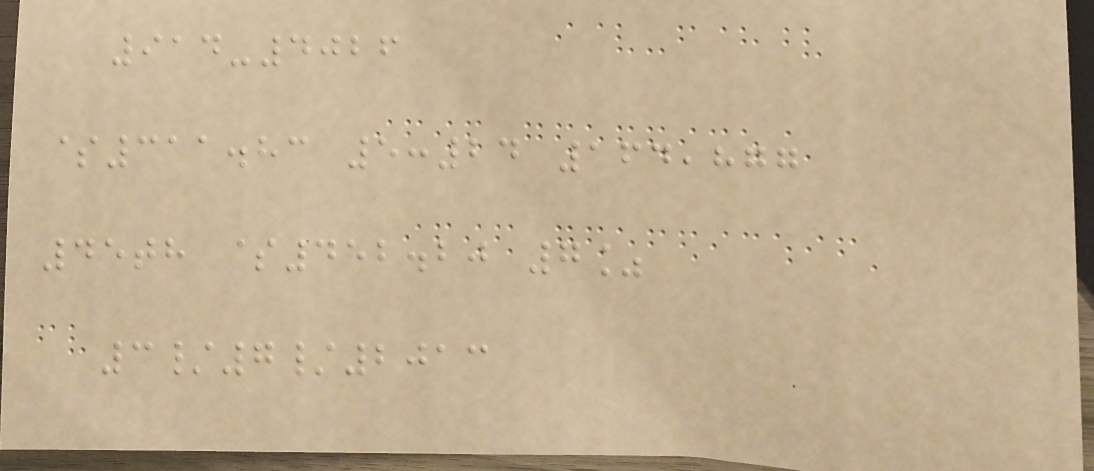914-4026
$311.83 5:24 164,877
45th $452.20 7%
3/7/2013
